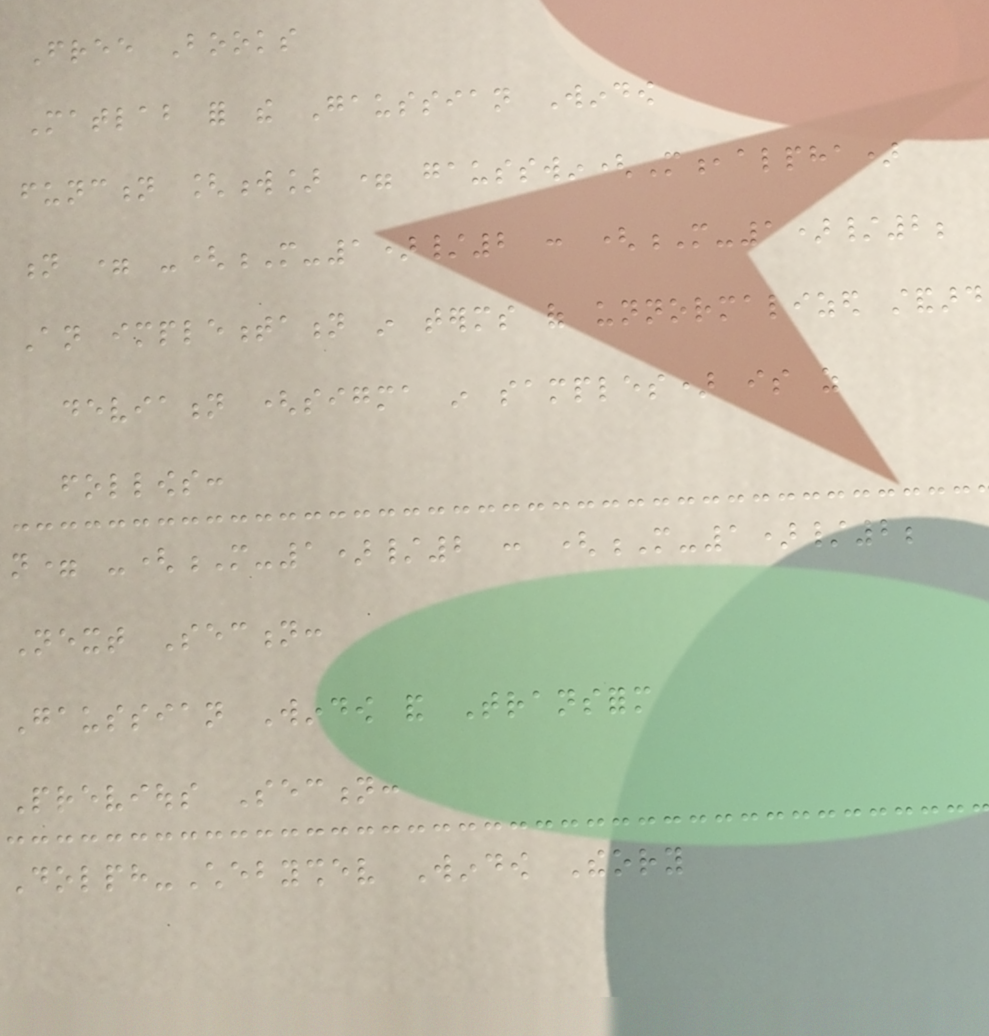Free Books
Matlab for the Gaussian Window
function [w] = gausswin(M,alpha)
n = -(M-1)/2 : (M-1)/2;
An implementation in terms of unnormalized standard
deviation (sigma in samples) is as
follows:
n= -(M-1)/2 : (M-1)/2;
Next Section:
Gaussian Window and Transform
Previous Section:
Dolph-Chebyshev Window Theory
